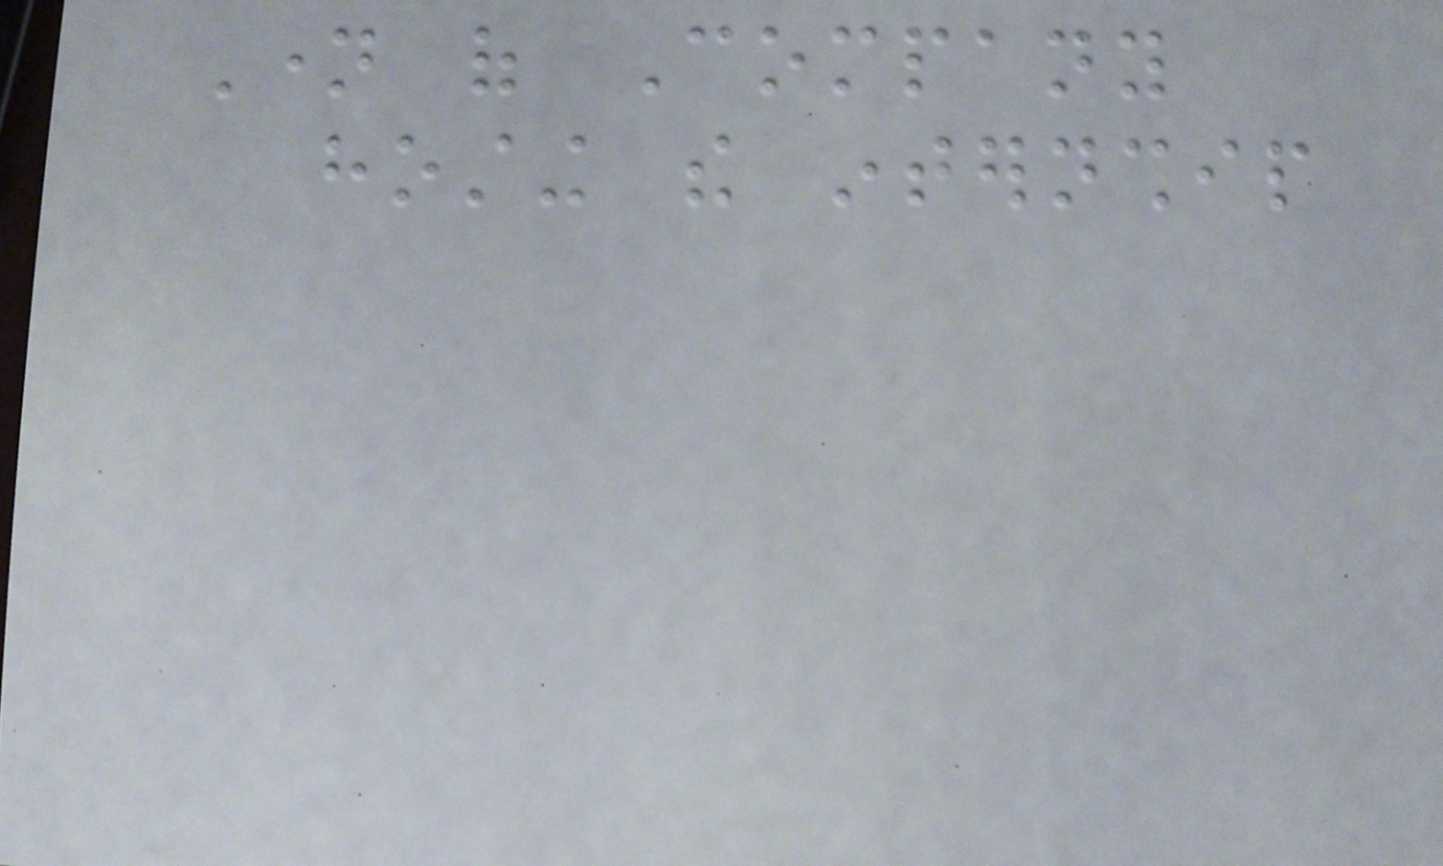Name of Company
hosting the internship
